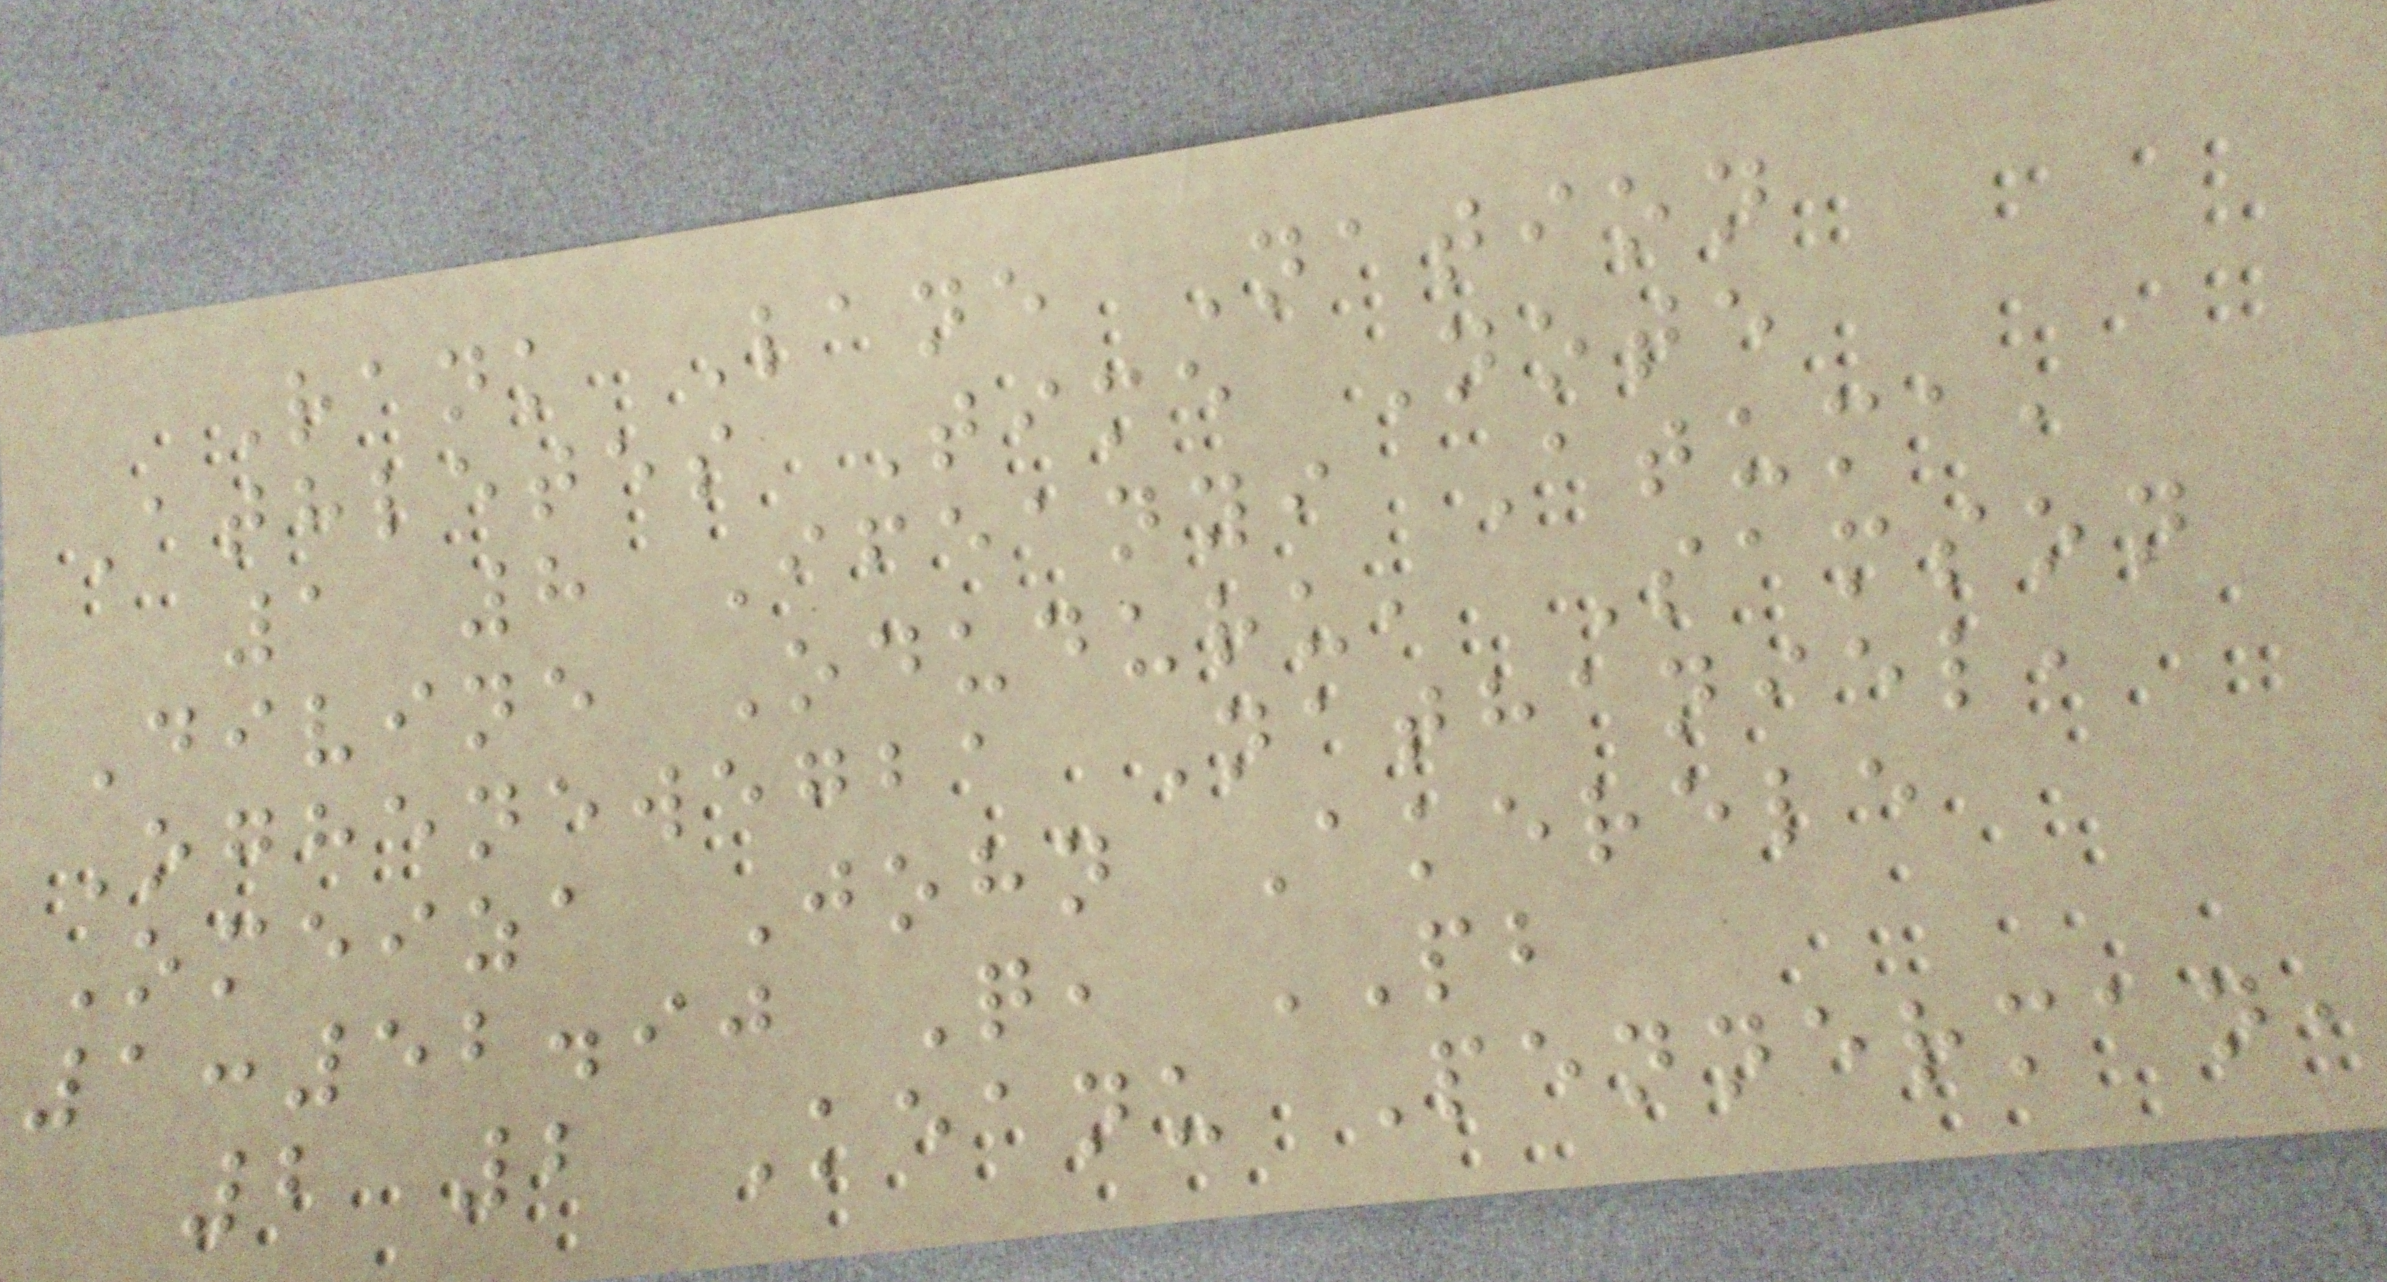Rank Lane Nation
Athletes Time Note
1 8 Ifeanyi Atuma,
Divine Oduduru, Samson
Oghenewegba Nathaniel,
Omeiza John Akerele
1:52.90 Q, PB
2 2 Keanu Pennerman,
